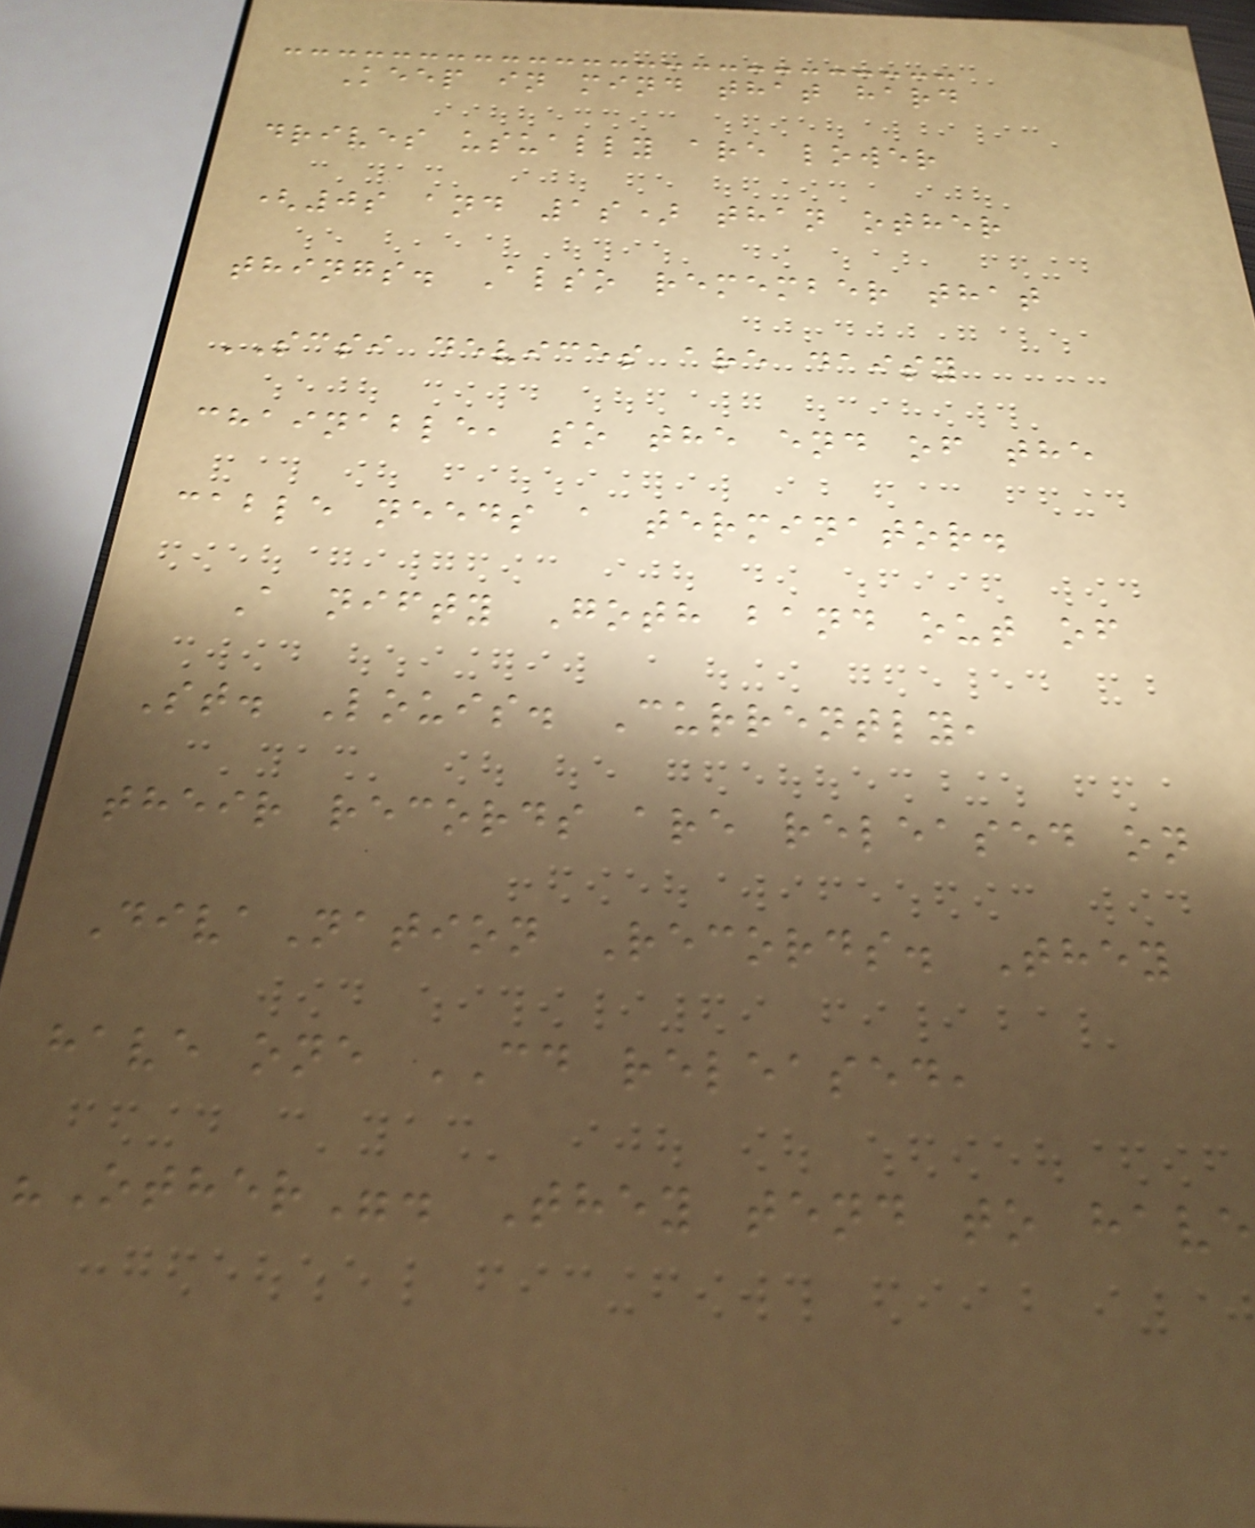Keep in mind that hard
drives usually are lower
(0s and 1s) than other
things. Also remember that
SCSI devices are daisy
chainable, so the end of the
cable needs a terminator.
A nifty Goth band out of
St. Louis. Currently,
their records are released on
DivaNation Records. They
have one CD released,
"Other". They tend to have
